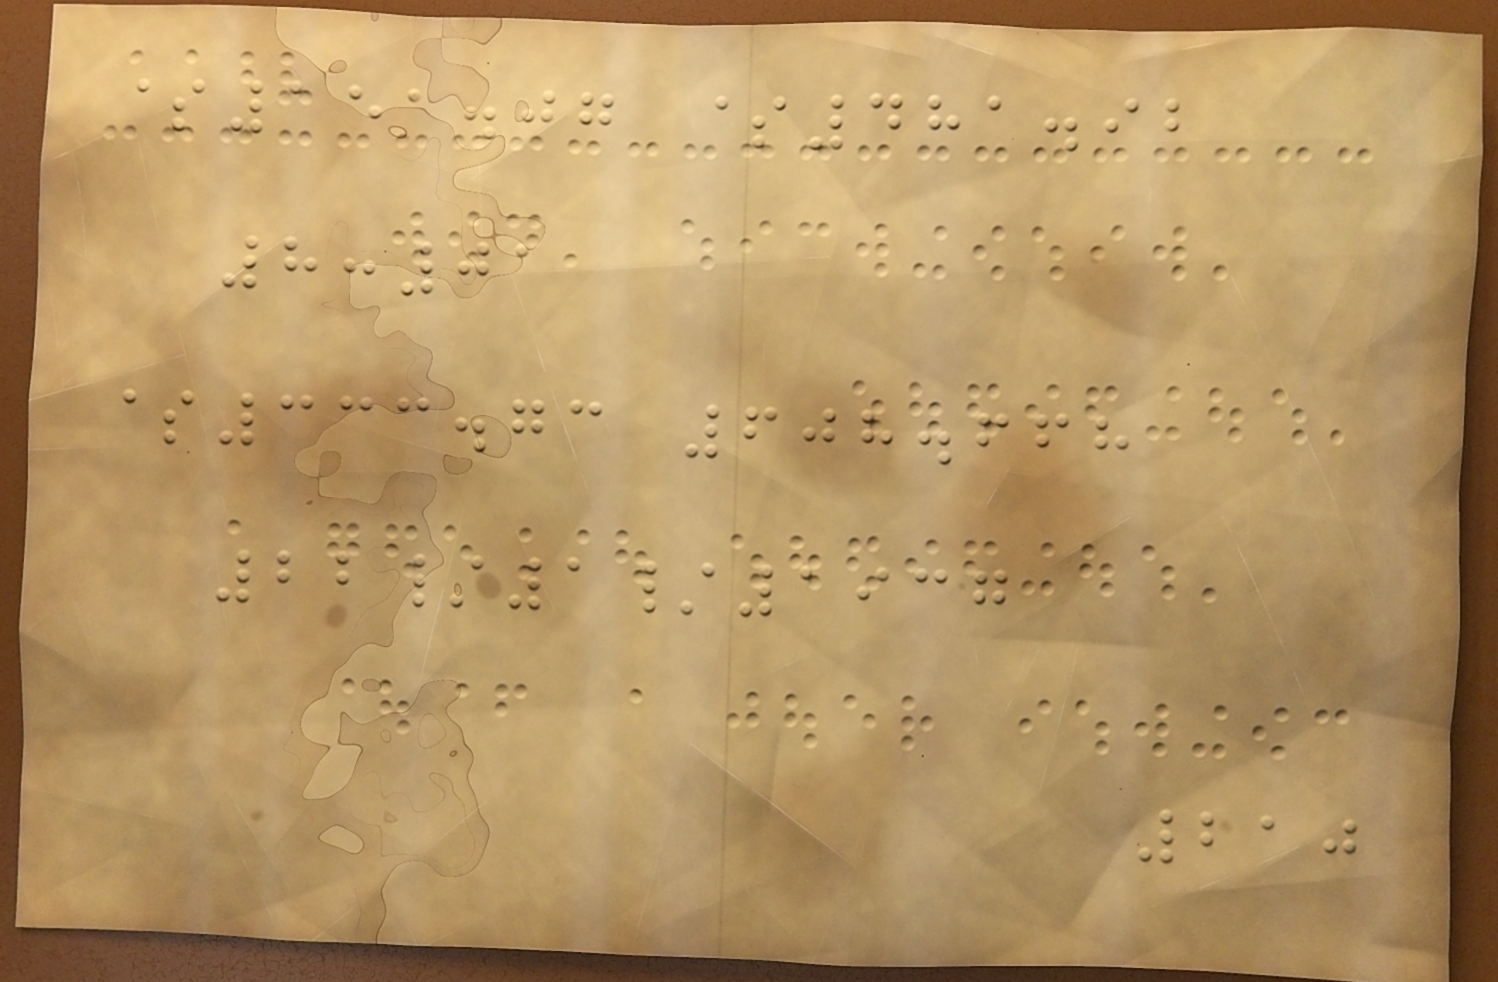$151.07 $481.92
8:01
$333.73 608.668
22/1/1937
210
